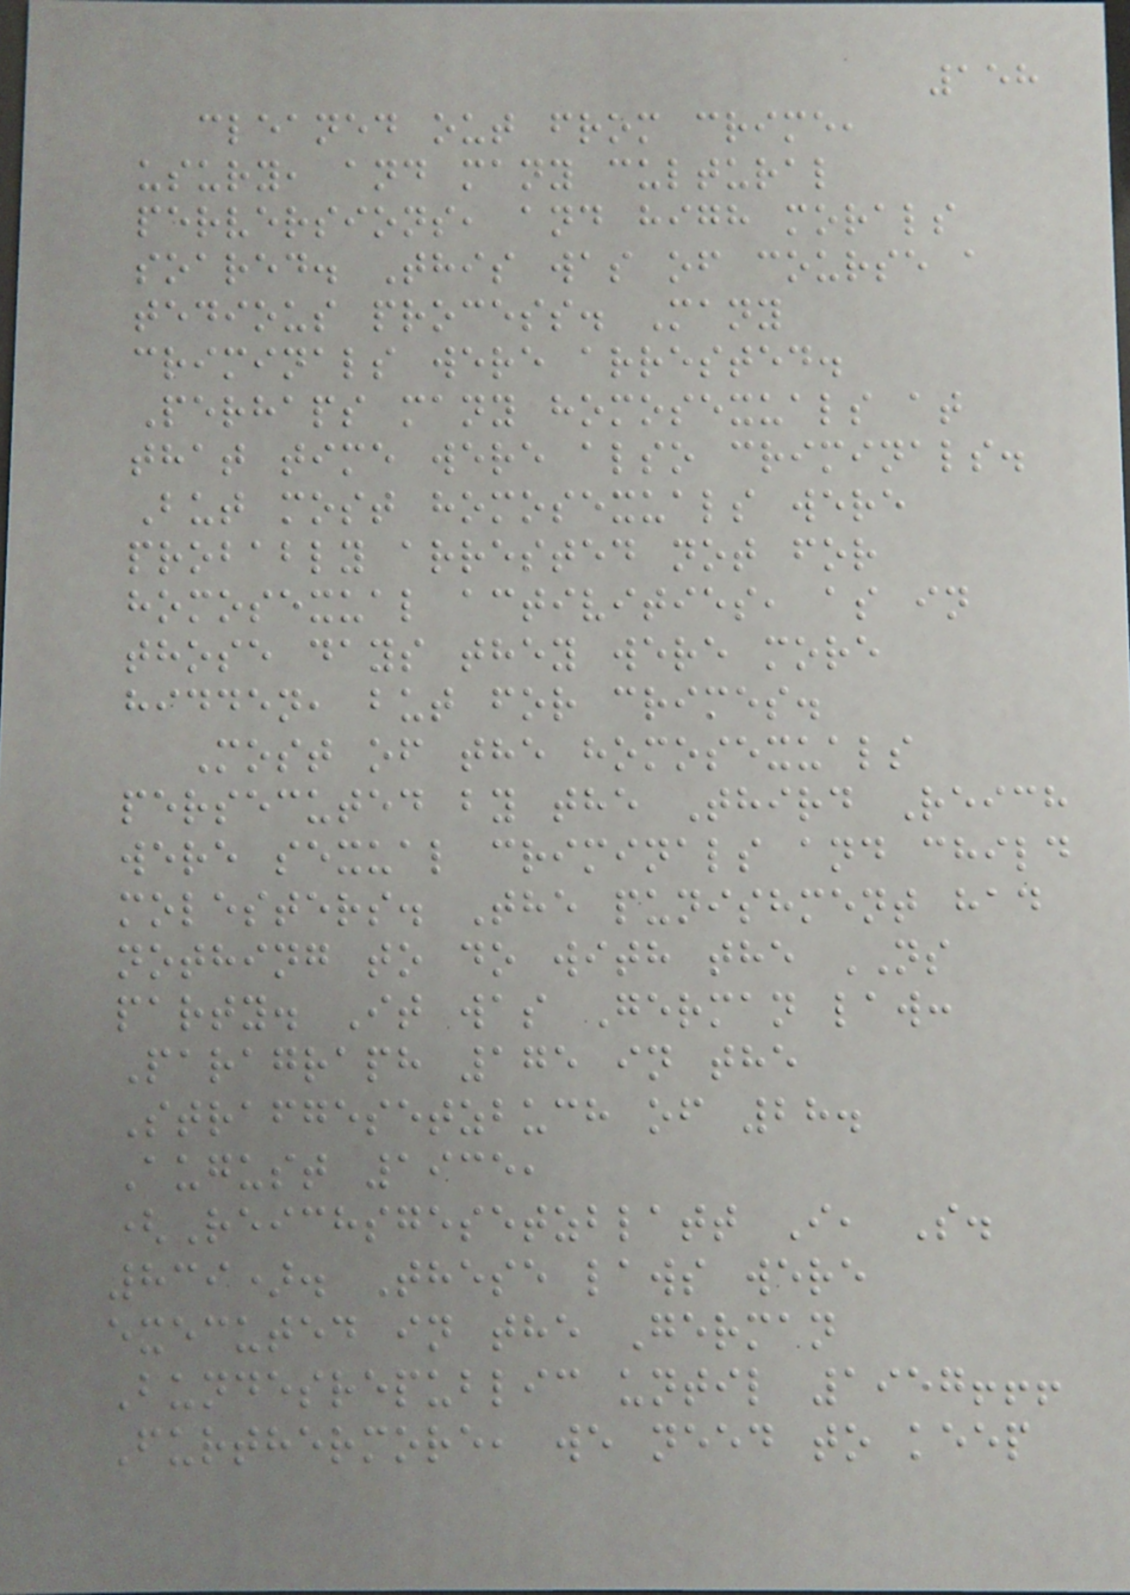158
cleaned out from crime,
usury, and many cultural
perversions, and high morals
soared. This was of course a
tedious process. Many
criminals were arrested.
Perhaps many homosexuals at
that time were also criminals.
But most homosexuals were
probably arrested not for
homosexual activities, as in
those days they were more
hidden, but for crimes.
Most of the homosexuals
persecuted by the Third Reich
were sexual criminals and child
molesters. The punishment had
nothing to do with the NS
party. It was German law:
Paragraph 175 in the
Strafgesetzbuch of 28.
August 1935,
(Reichsgesetzblatt I, S.
839). These laws were
executed in the German
Bundesrepublic until 1957!!!
Furthermore, we need to keep
